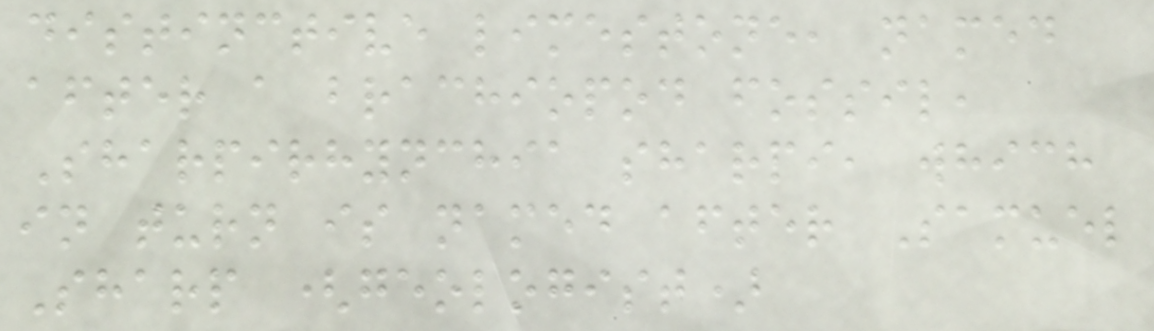distinctive limestone, named
after a brachiopod fossil,
Sharpirhynchia sharpi, which
in turn is named after Samuel
Sharp (geologist)
